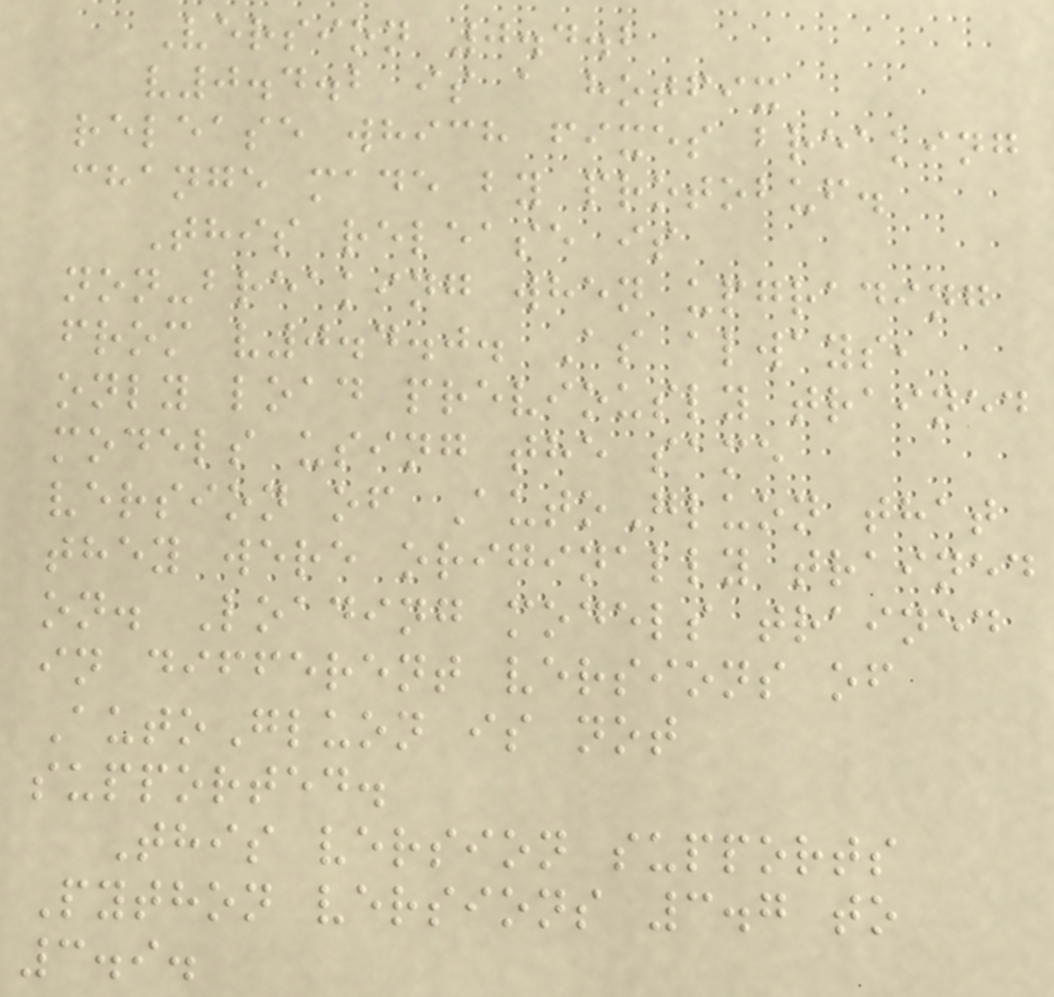Version 0.4.2
v0.4.2 is a hotfix
release which fixes breaking
change made by protobuf.
This release is
non-breaking when upgrading
from v0.4.0. As always,
only load previously trained
models using the same
version of AutoGluon that
they were originally trained
on. Loading models trained
in different versions of
AutoGluon is not
supported.
This version supports
Python versions 3.7 to
3.9.
